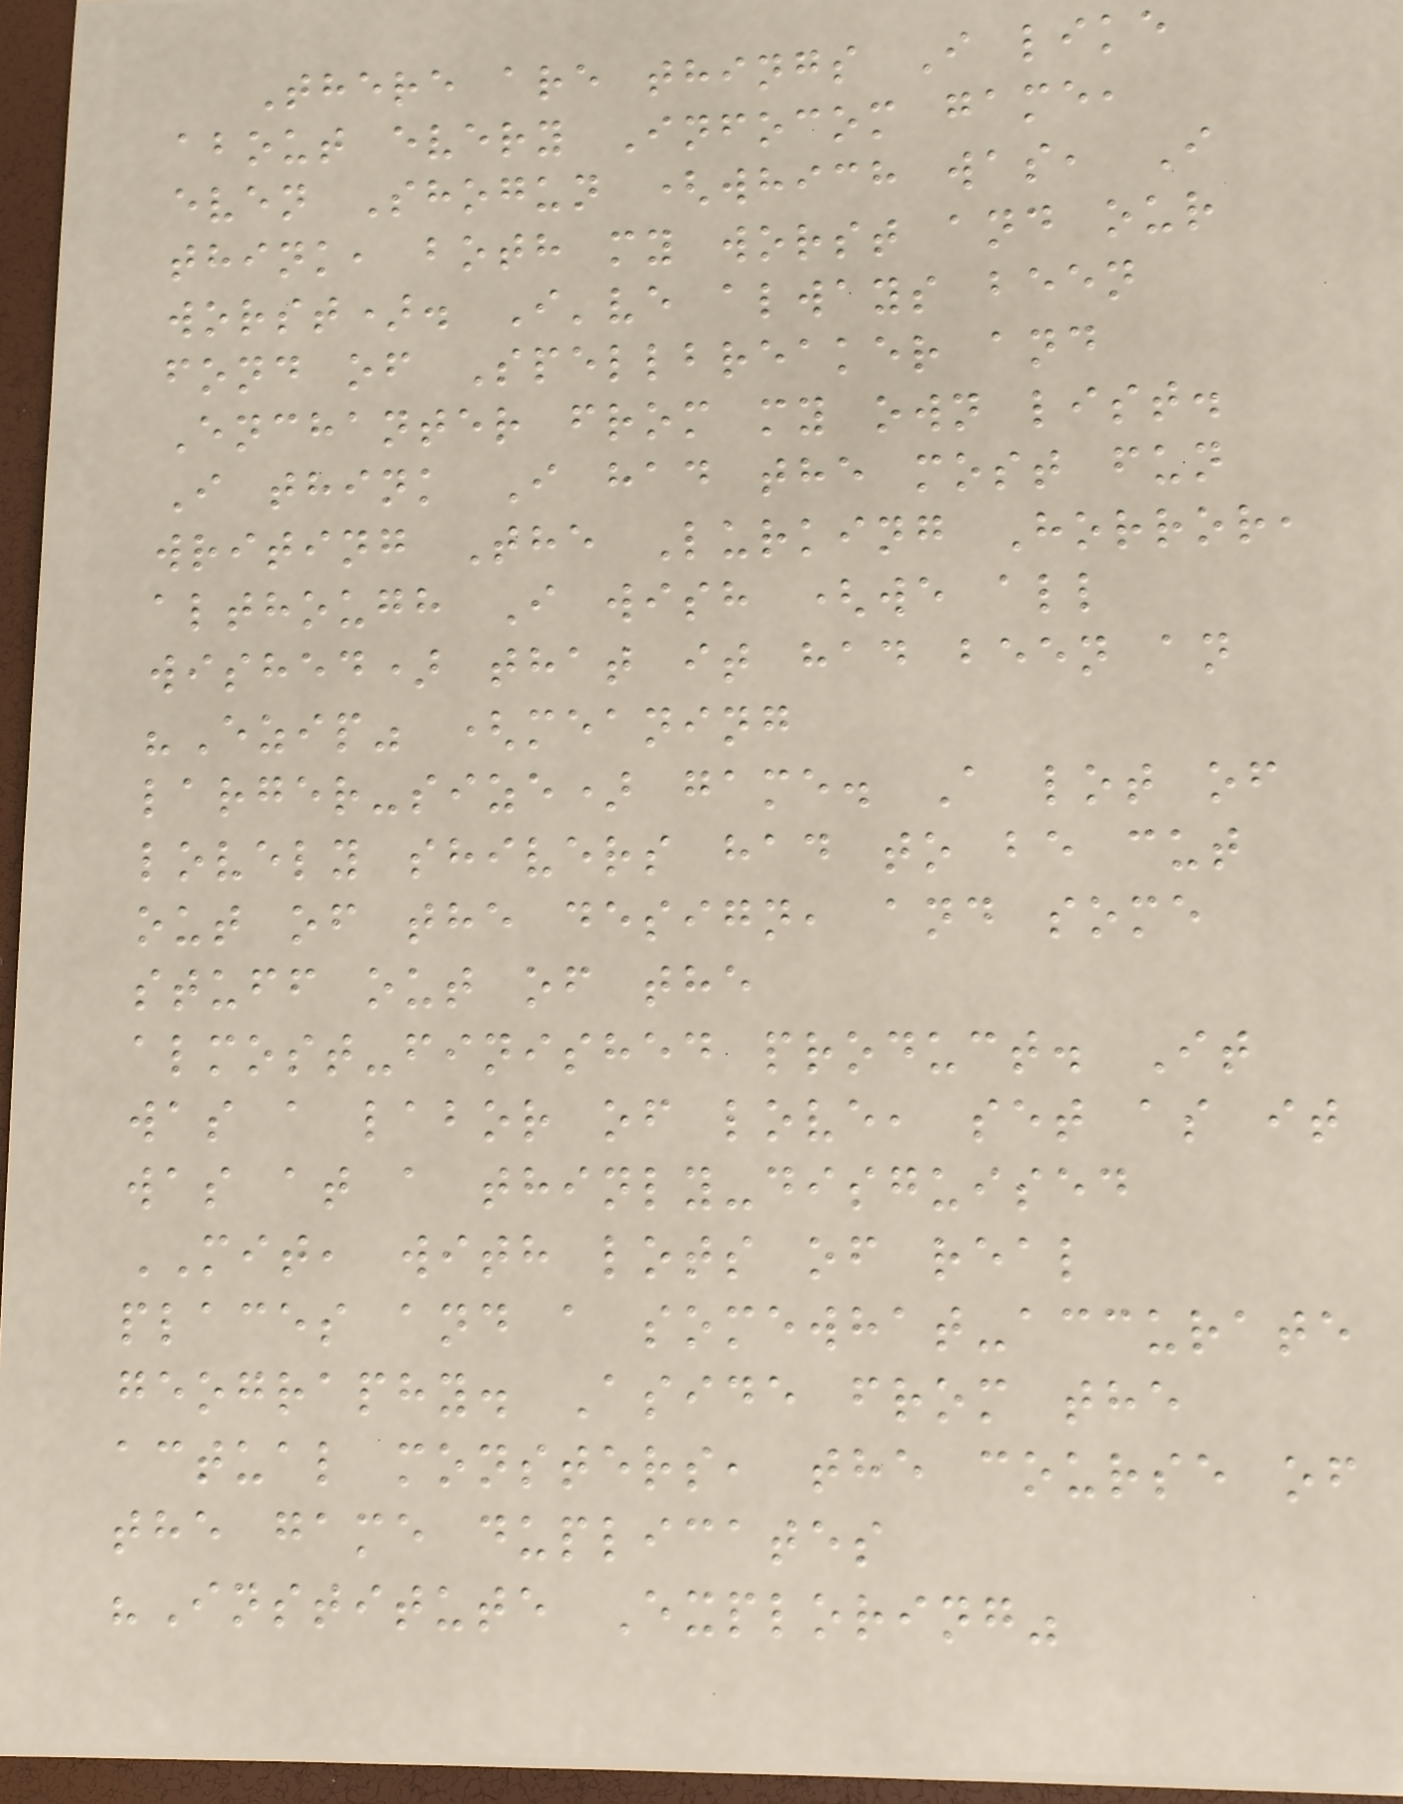There are things I like
about every Infocom game,
even Shogun (which was, I
think, both my worst and our
worst). I've always been
fond of Spellbreaker and
Enchanter from my own list.
I think I had the most fun
writing The Lurking Horror,
although I wish (we all
wished) that it had been an
"Ezip" (meaning
larger-size) game. A lot of
lovely shivers had to be cut
out of the design, and some
stuff out of the
almost-finished product. It
was a labor of love, set as it
was at a thinly-disguised
MIT, with lots of real
places and a somewhat-accurate
geography. Aside from the
actual monsters, the course of
the game duplicates
"Institute Exploring"
